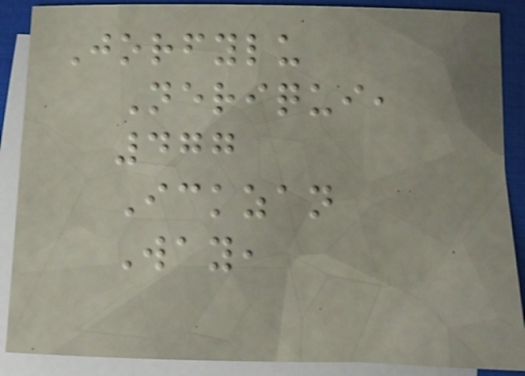Jorfylu
Neriqui,
477
Ickzan
Way,
